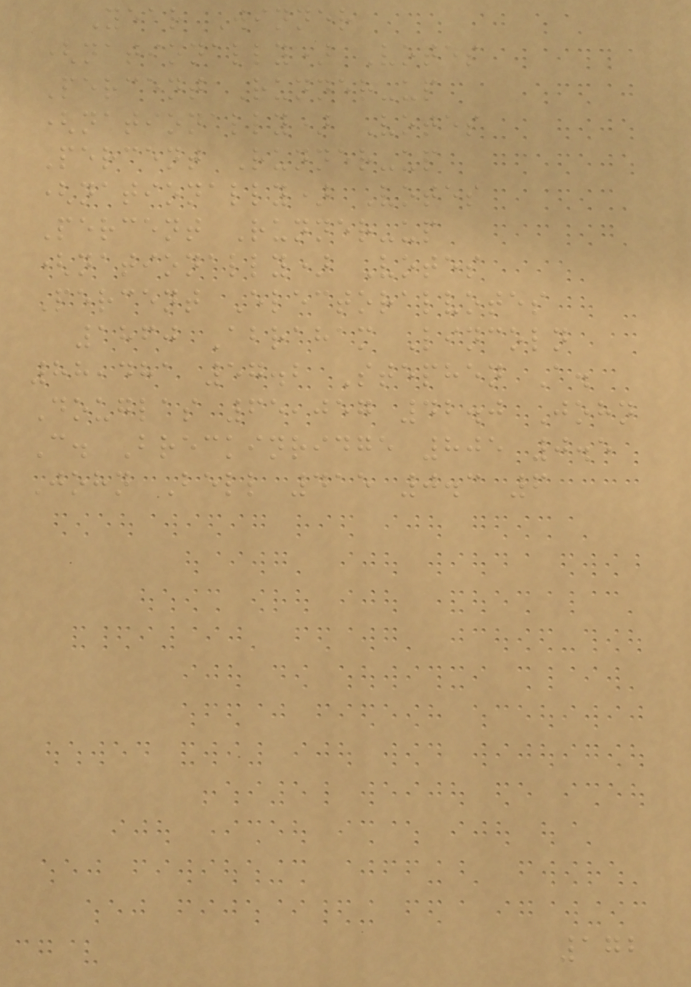Year Winner
(nationally) Votes
Percent Runner-up
(nationally) Votes
Percent Runner-up
(nationally) Votes
Percent Runner-up
(nationally) Votes
Percent Electoralvotes
1860 Abraham Lincoln
88,481 57.2 Stephen A.
Douglas 65,057 42.0 John
C. Breckinridge 805 0.5
John Bell 415 0.3 6
172
